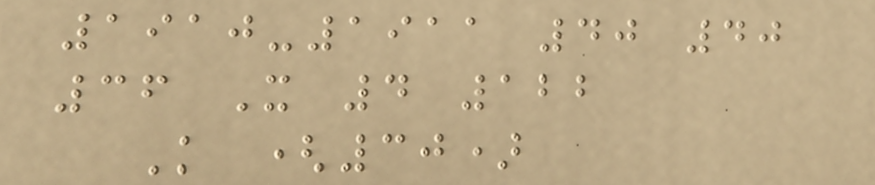1910-1911 40 40
36 X 4 122
K (30)
